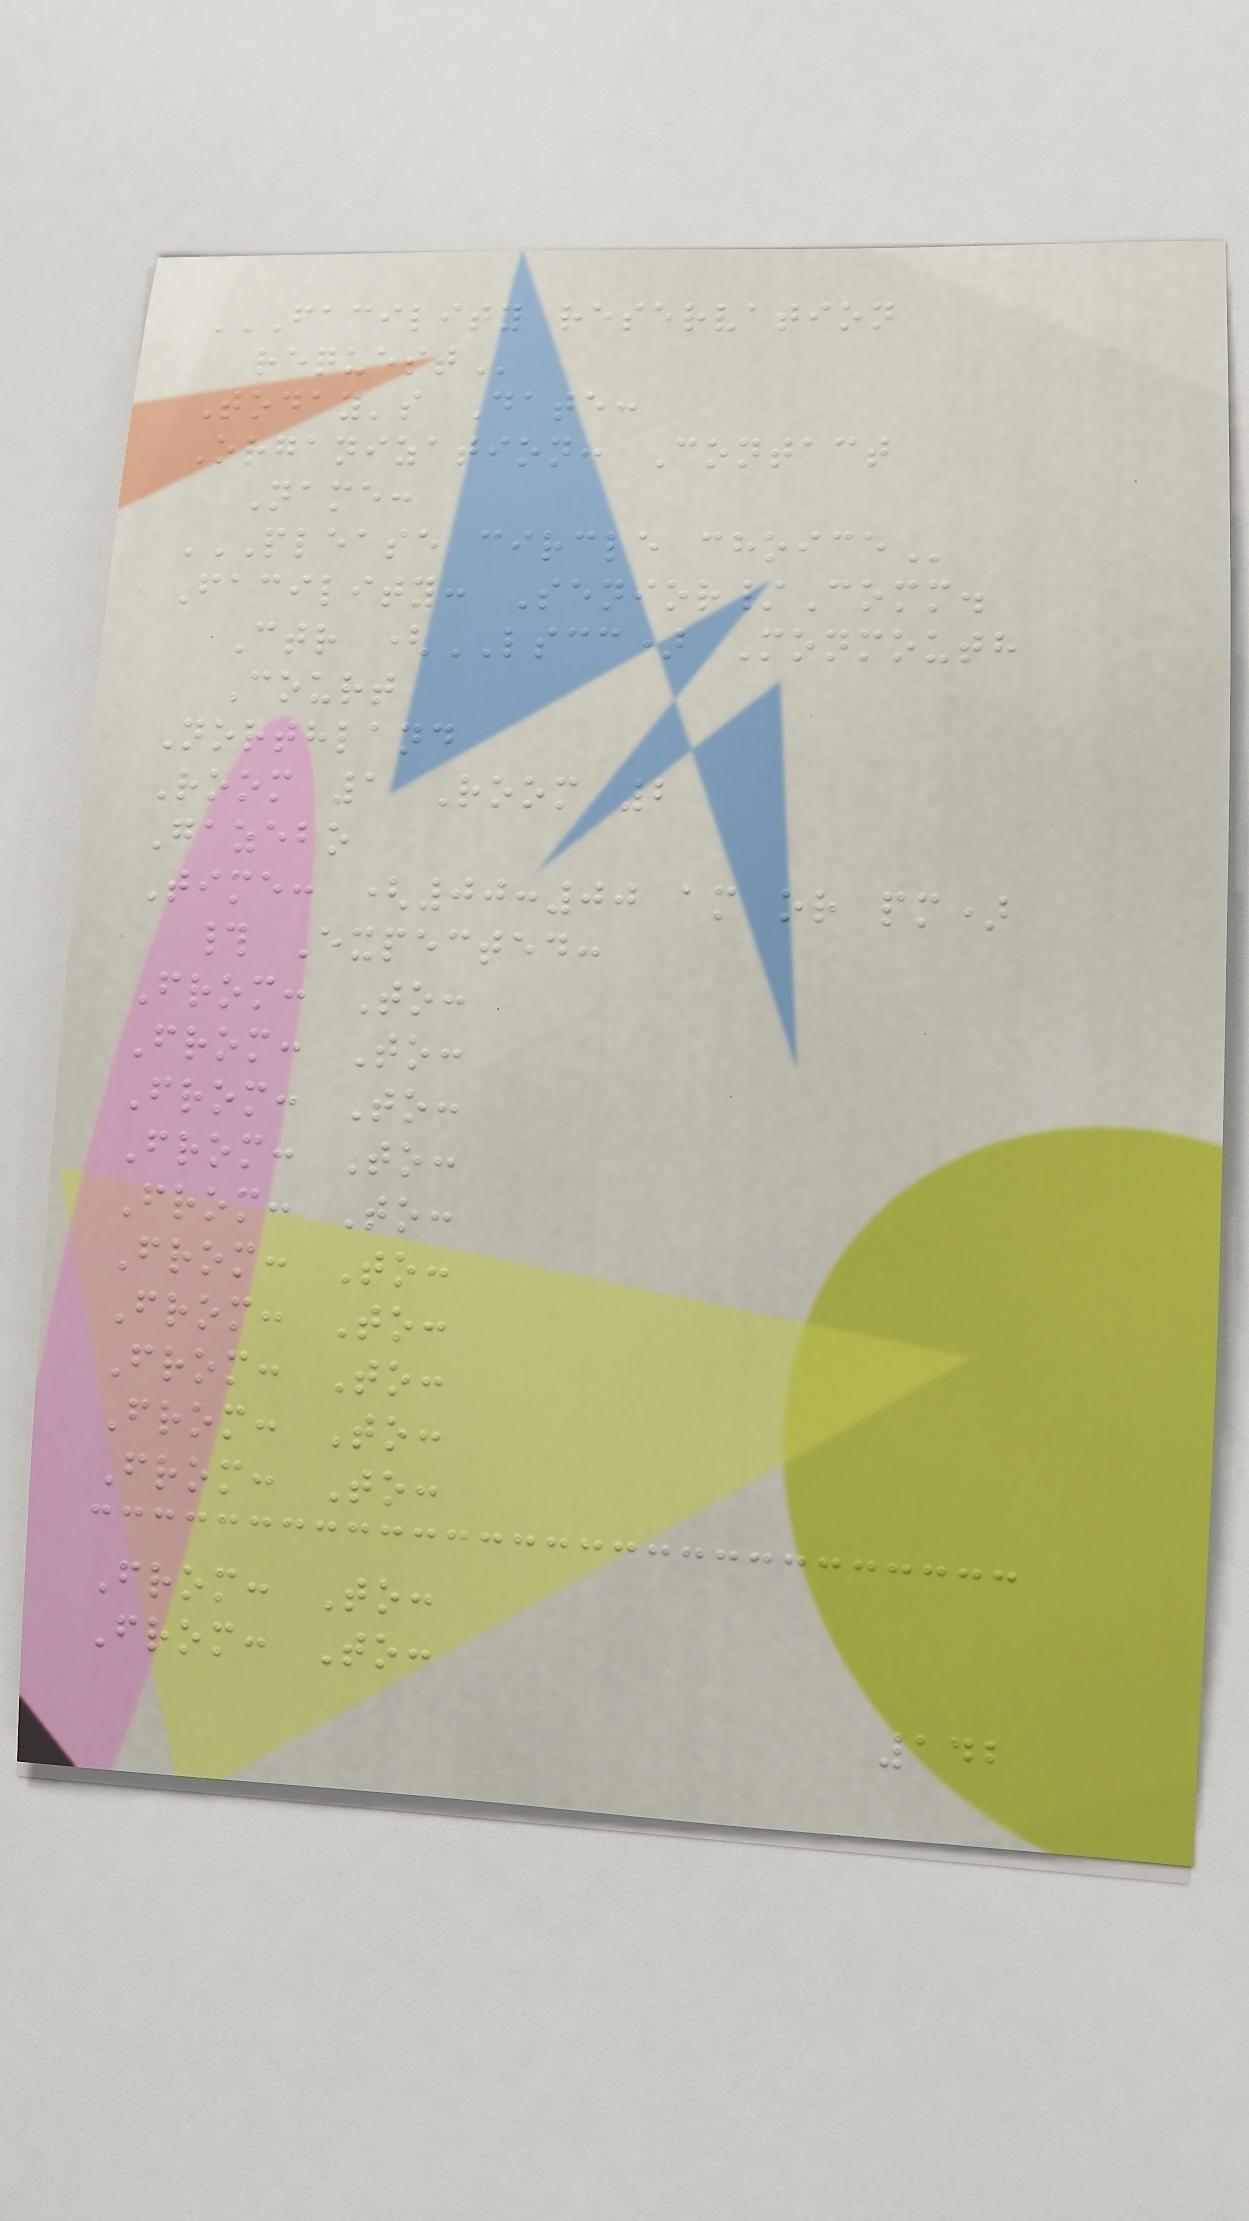FACILITY RESERVATION
REQUEST
Today's Date:
Organization: Contact
Name:
PLEASE CIRCLE CHOICE
Facility: Senior/Comm.
Ctr (LSCC) Monmouth
Court
Northland
Room 1 Room 2
Gazebo
Time: (00:00 am or pm)
# Expected:
From: To:
From: To:
From: To:
From: To:
From: To:
From: To:
From: To:
From: To:
From: To:
From: To:
From: To:
From: To:
142
